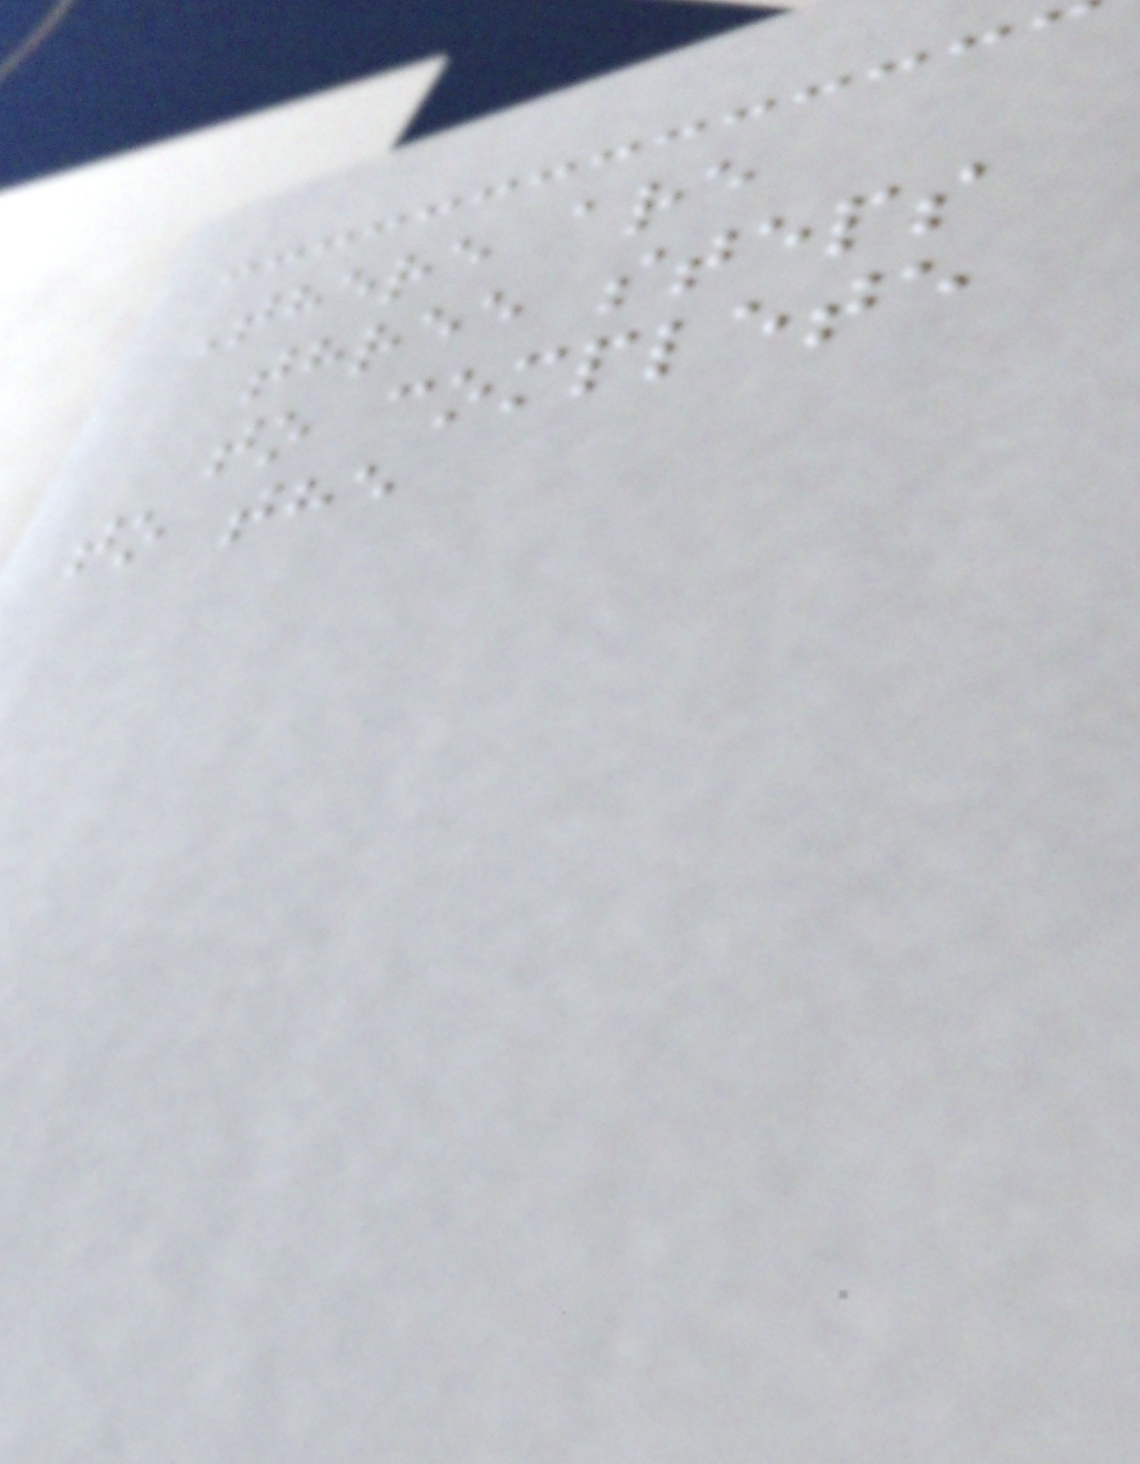There are
three steps
to complete
to the
